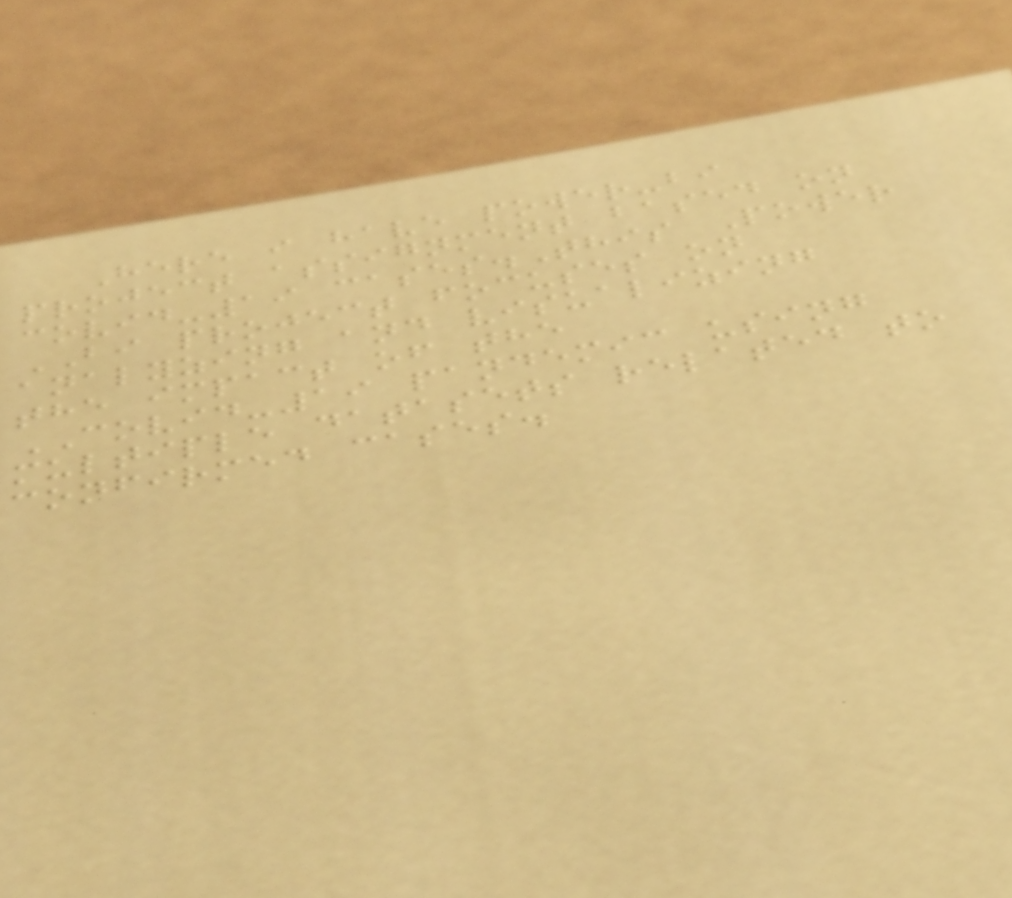Here i have power-bi
project assignment based on
covid-19 cases.This Power
BI project focuses on
analyzing and visualizing
the impact of the
COVID-19 pandemic using
multiple datasets related to
confirmed cases.
